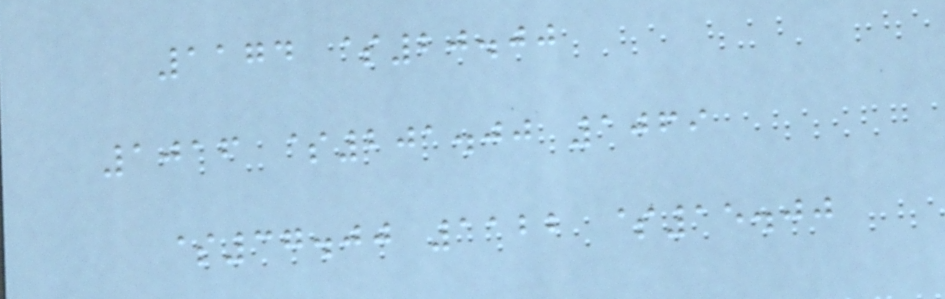1174 $20.00
1016 $201.00 1069
$37.00 1122 $15.00
